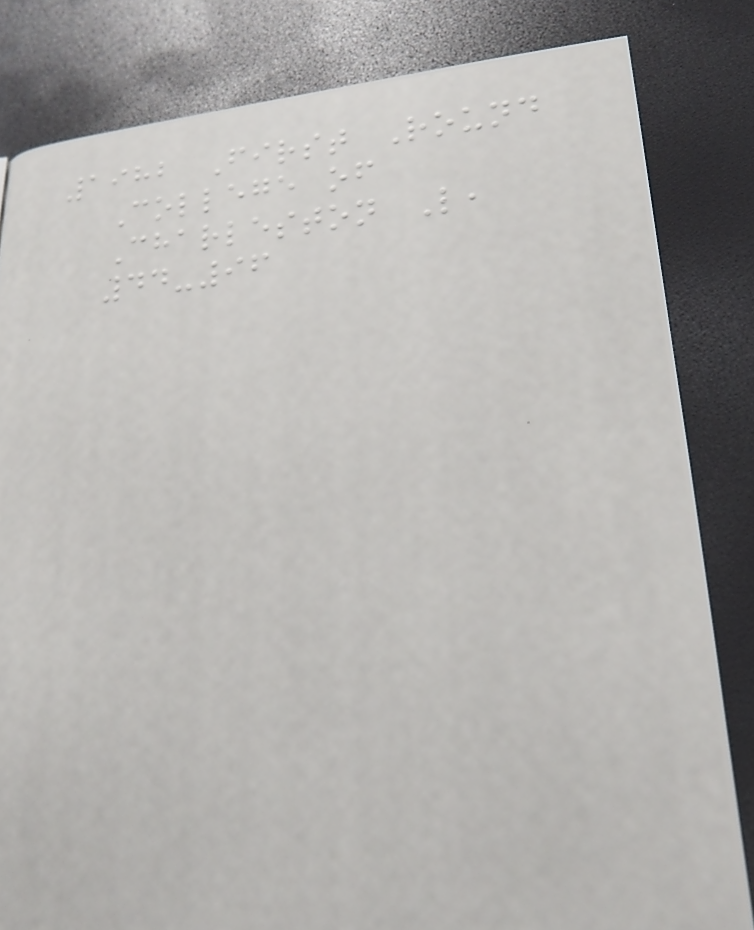1982 First Round
College of
Charleston L,
44-96
